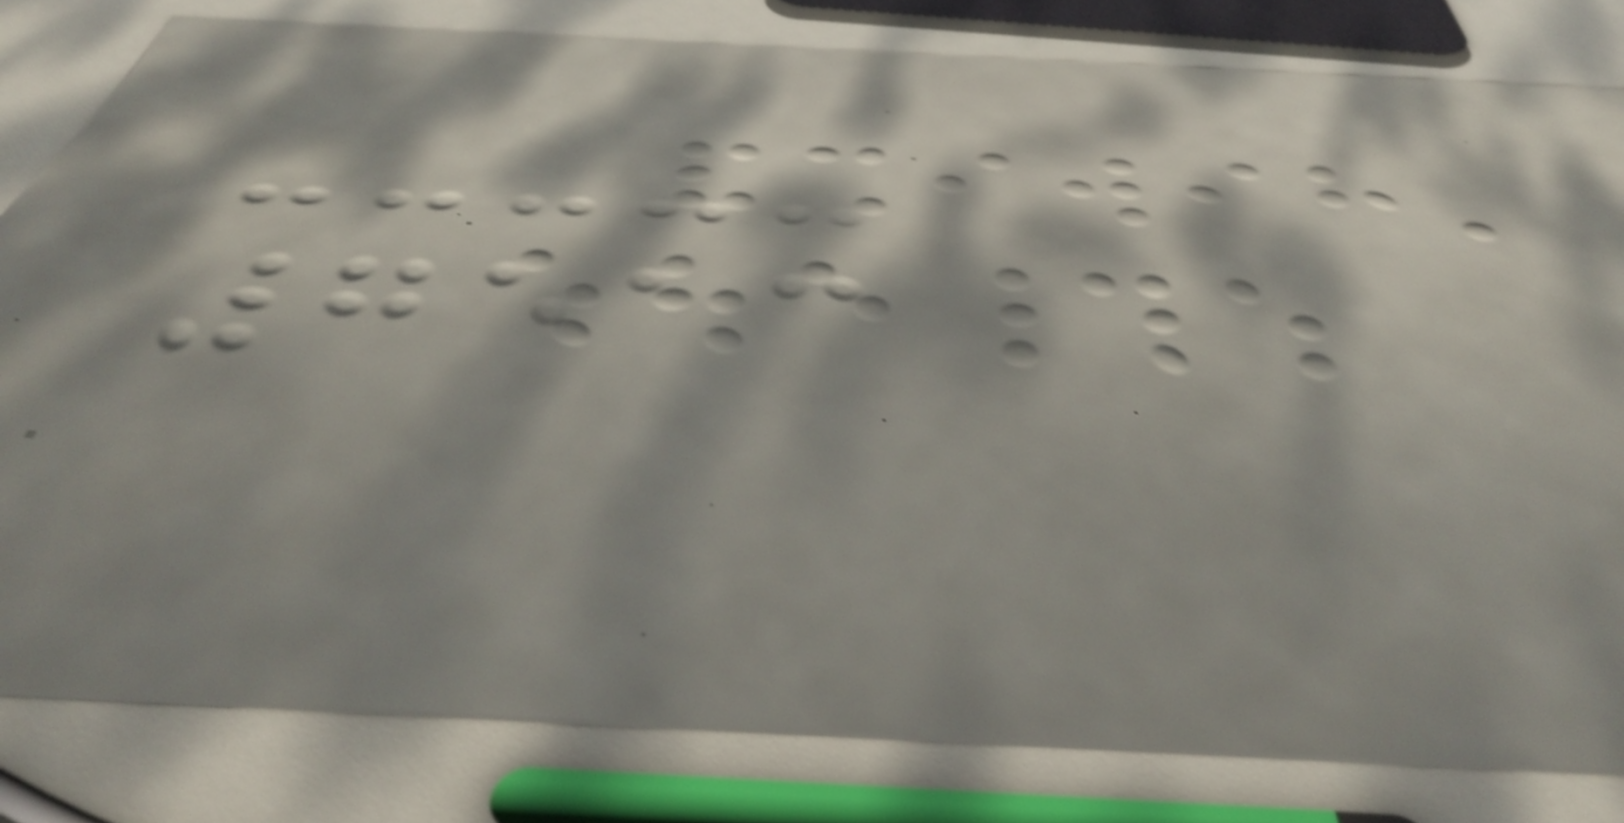7513
